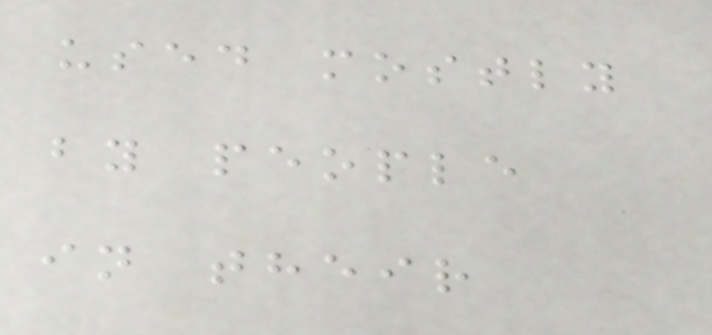used mostly
by people
in their
